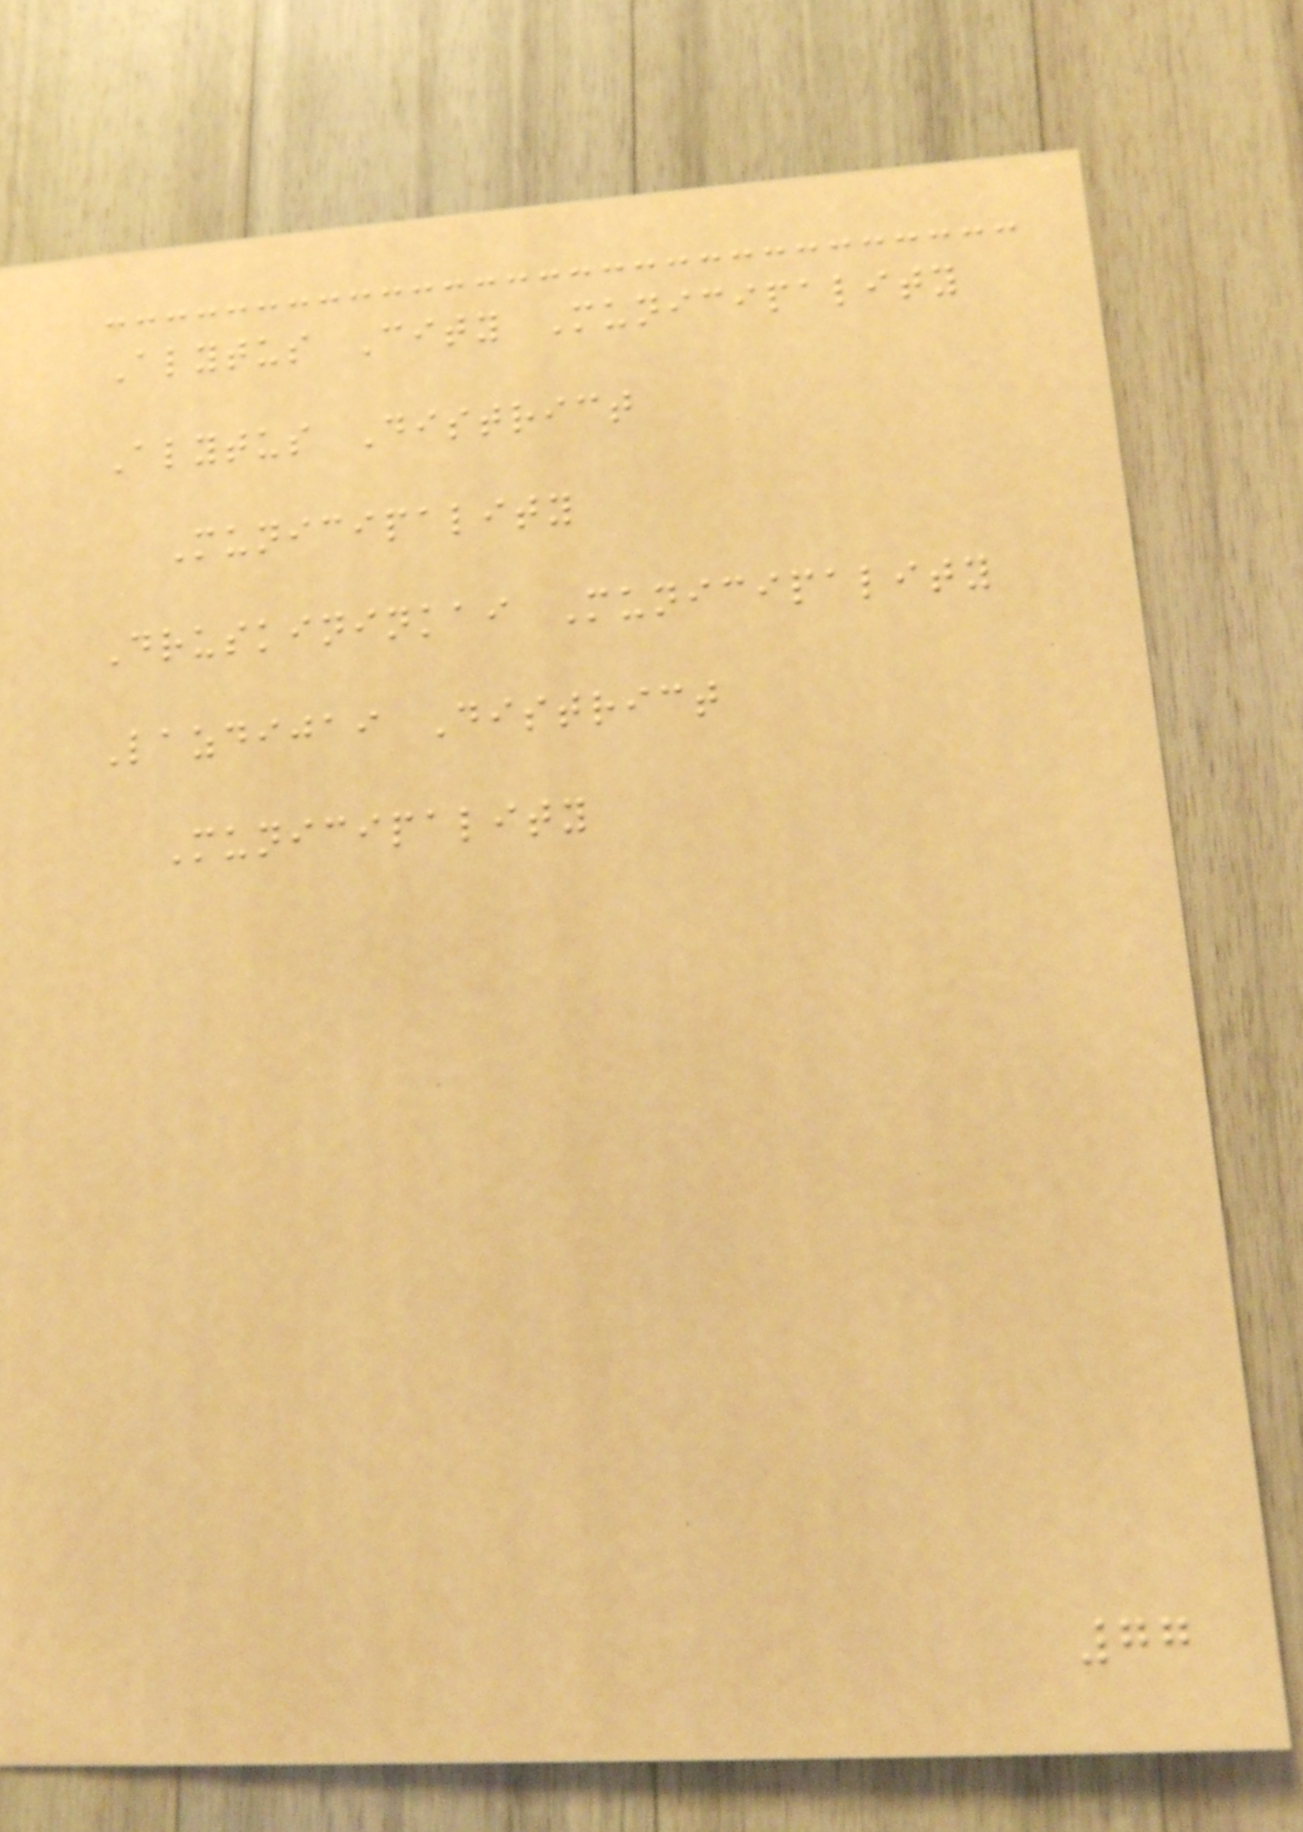Alytus City Municipality
Alytus District
Municipality
Druskininkai Municipality
Lazdijai District
Municipality
77
